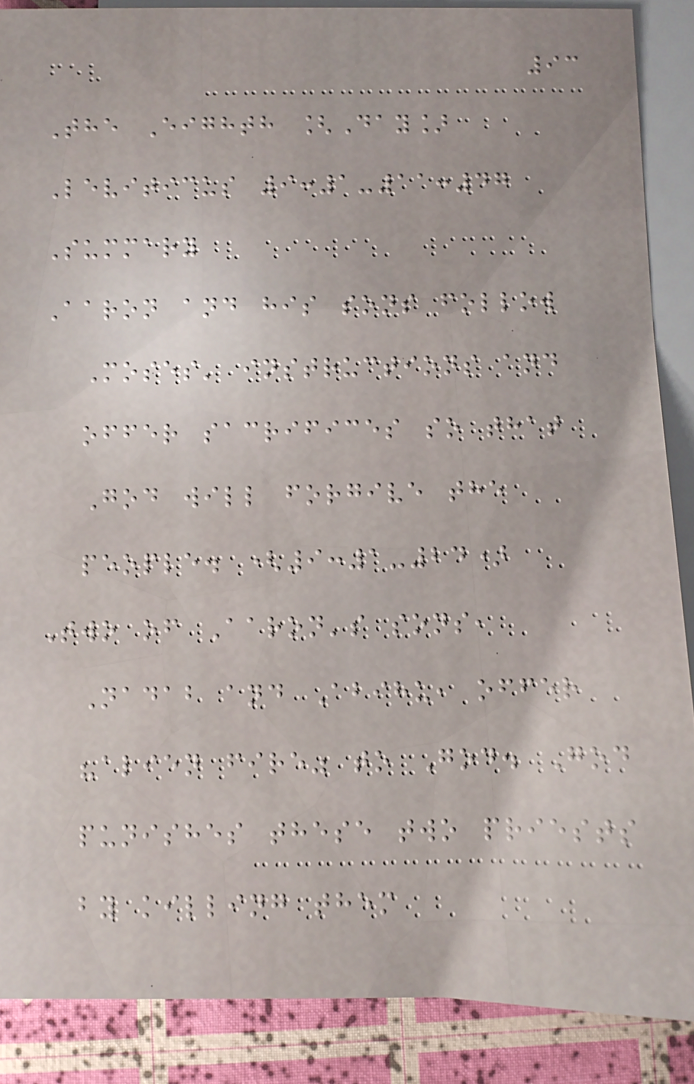93
The Eighth [Day]
Leviticus 9:1-11:47
Summary
Aaron and his sons follow
Moses' instructions and
offer sacrifices so that
God will forgive the
people. (9:1-24)
Two of Aaron's sons,
Nadab and Abihu, offer
"alien fire" to God. God
punishes these two priests
by killing them
